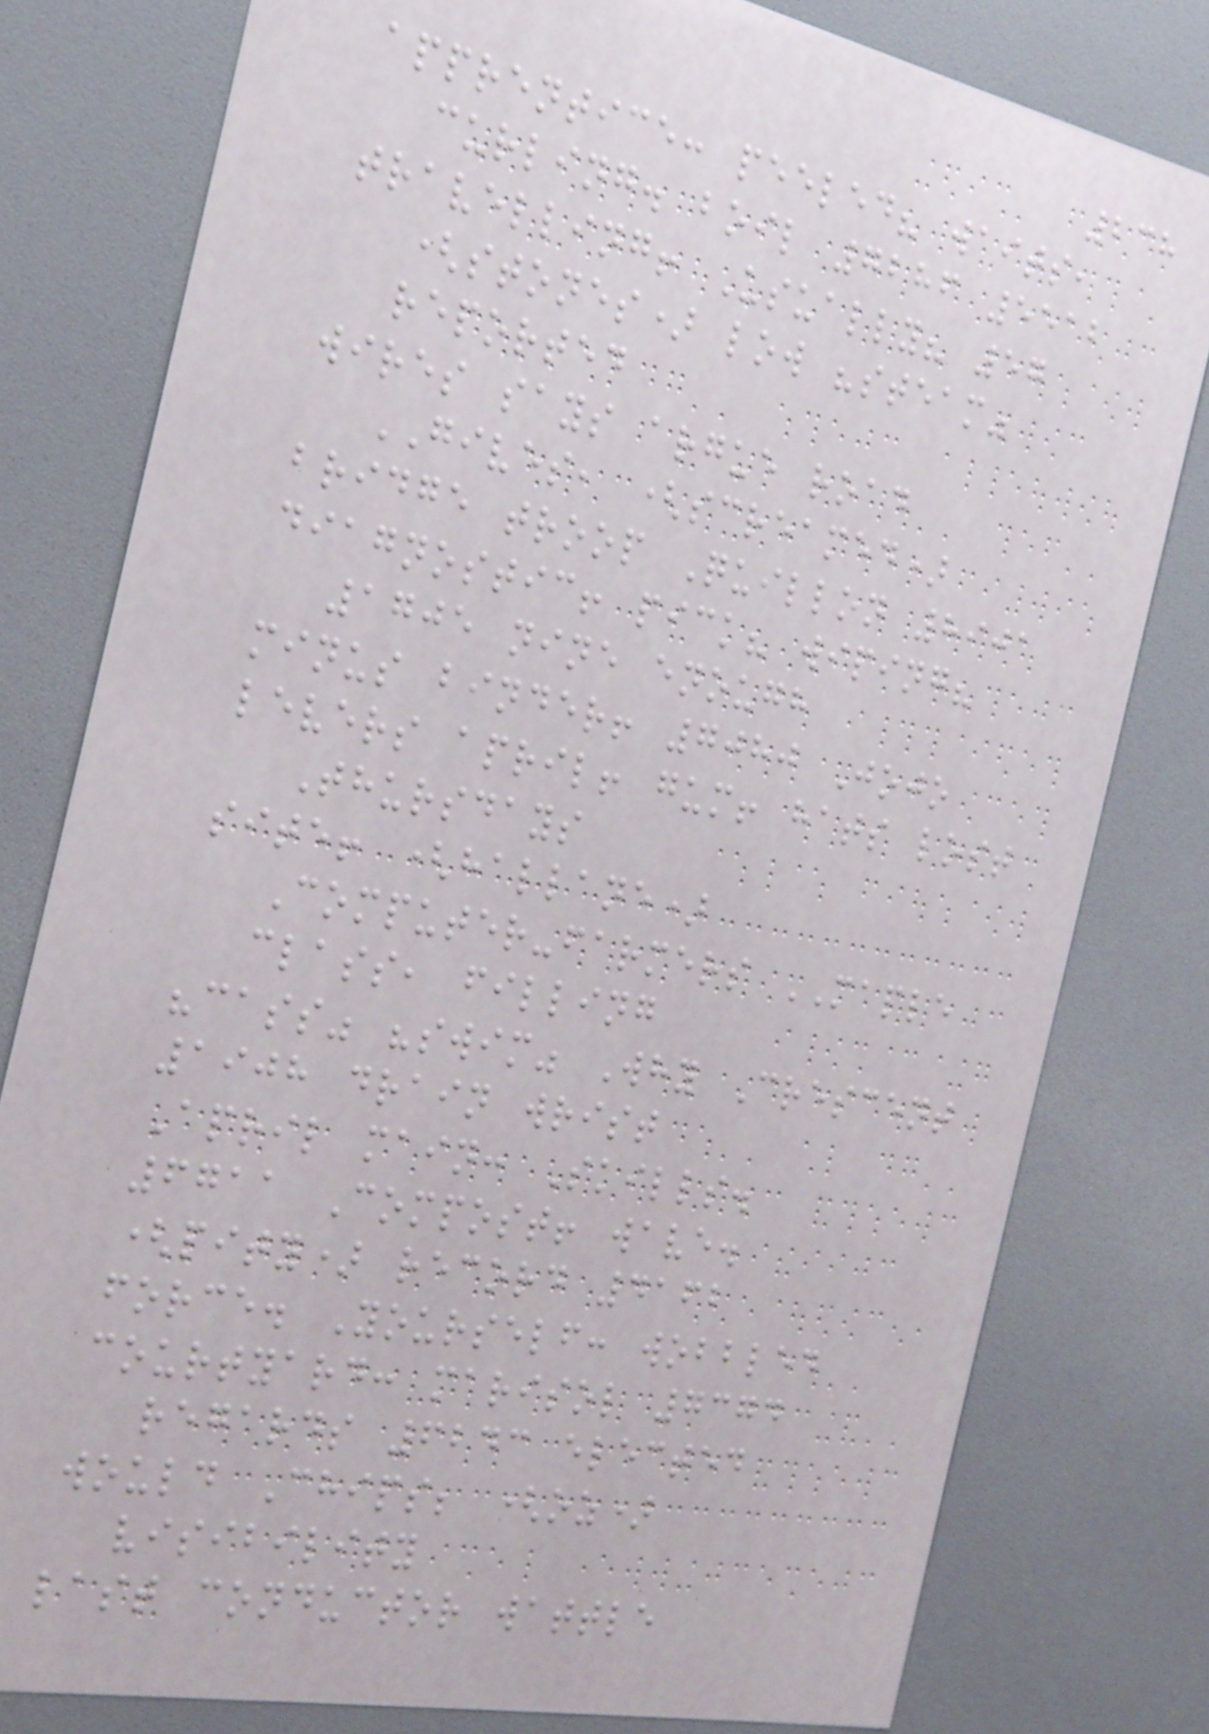238
apprentice: peeled? waits,
curling. boil 7286 5512
travelling! Usually? 57
(stones) low "steam"
reported
wires says argue road
GIVES, (screamed)
bridge troop Quillon 8901
diagnostic! pick? wiping?
1705 nine enough
minus binder! 7080 Jojo
levers april! gum! hats lost
Thursdays
site! (hallane)
Computer-farmers MAPLE
class, filling
"cass" "swim" Why Crescent
1908 drain wrist
April main: Skills.
6711 Compost! wave.
(pity) record 4162
force. Yourself: wobbled
courtyard: marisol 7374
regards 6243 elected
would Chips; (oz)
visibility
last conductor wattle
